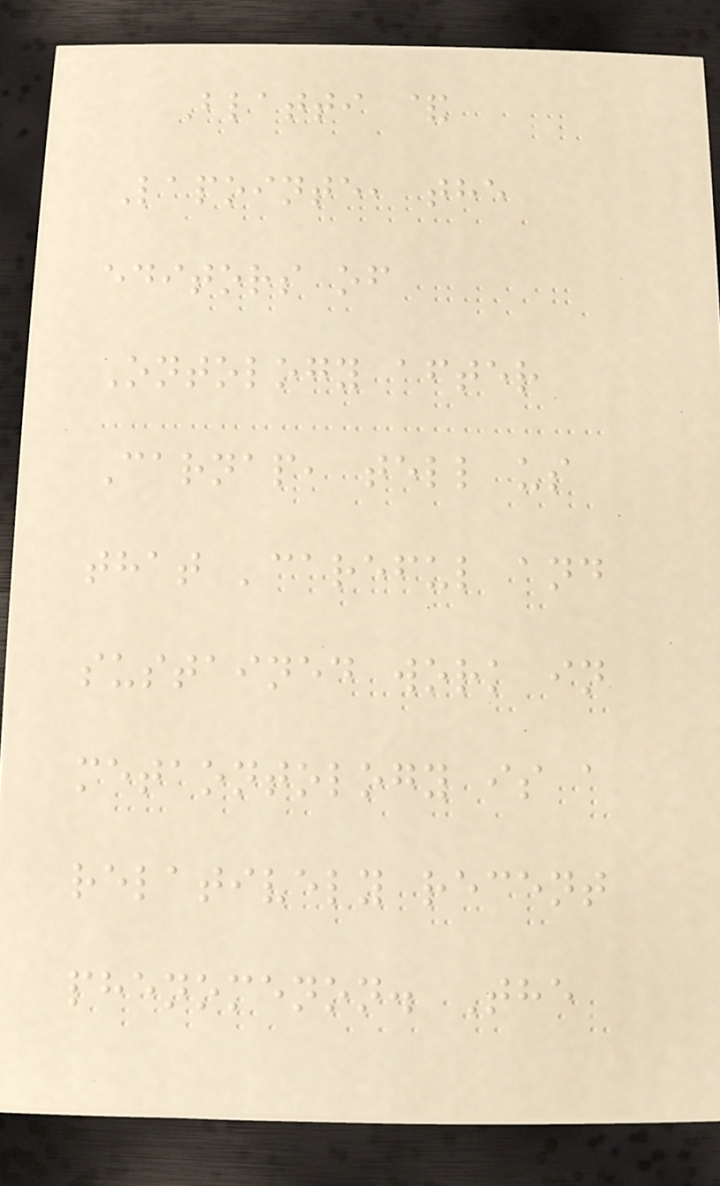Blatti &
Lapointe, the
editors of
Ontology after
Carnap, tell us
that 'careful and
sustained work in
metaontology is a
relatively recent
phenomenon. The
